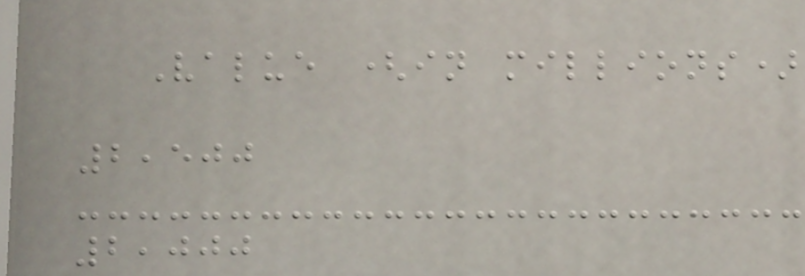Value (in millions)
2,500
2,000
